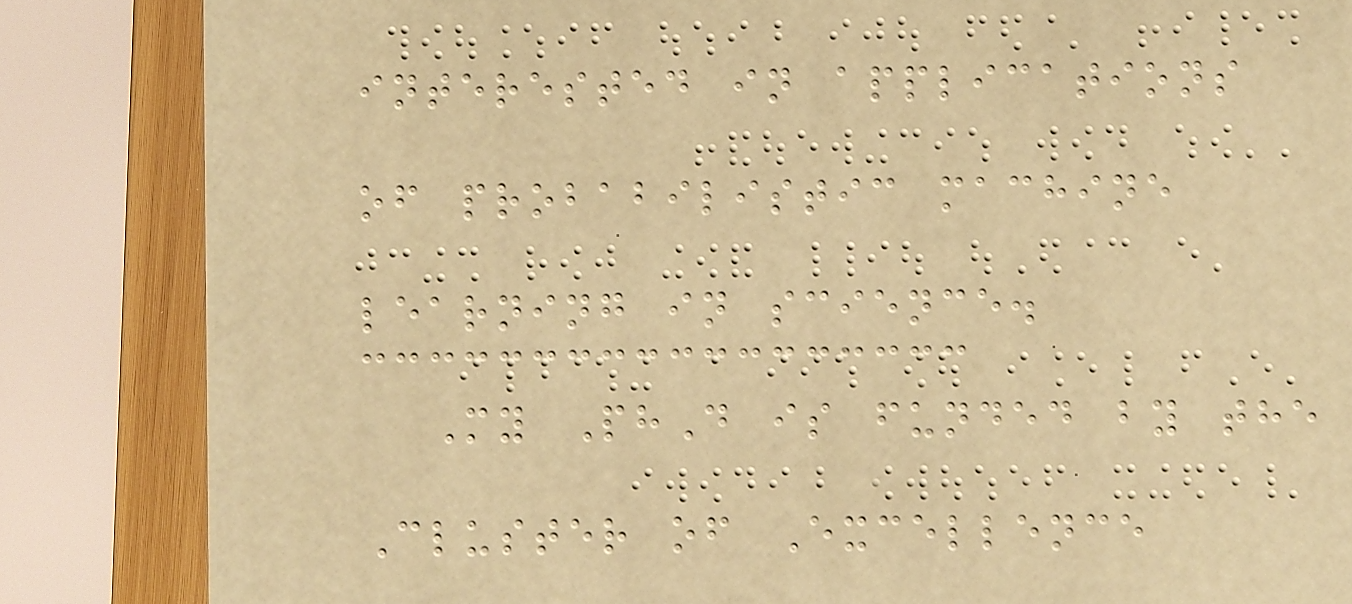interested in applications
of probabilistic machine
learning in science.
My PhD is funded by the
Cluster of Excellence
